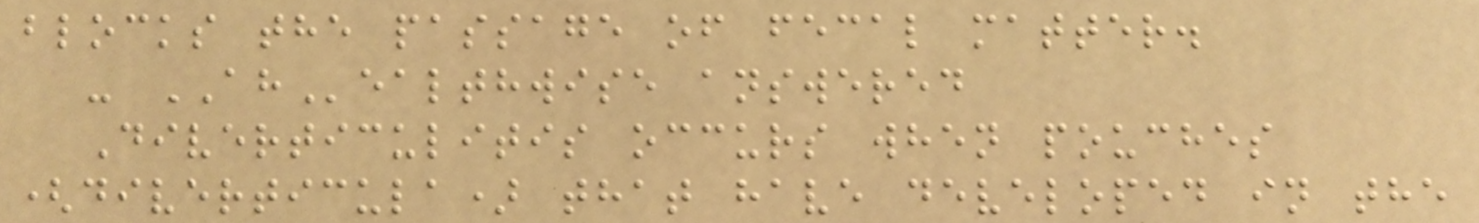blocks the passage of fecal matter.
- AHealthwise answered
Diverticulitis occurs when pouches
(diverticula) that have developed in the
